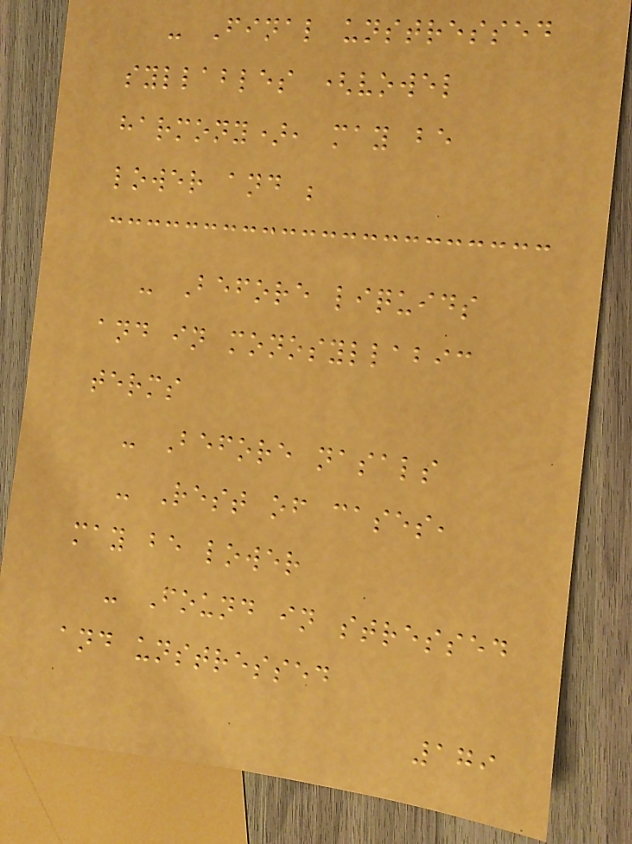- Final unstressed
syllables (vowel
harmony), may be
lower and ;
- Before liquids
and in monosyllabic
terms
- Before nasals
- Rest of cases,
may be lower
- Found in stressed
and unstressed
179
